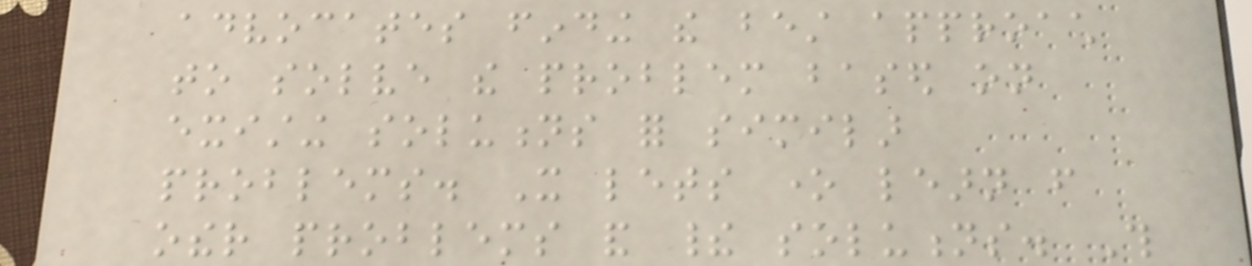advocates finding the best approach
to solve the problem based on
existing solutions for similar
problems. It lets one learn from
other problems and their solutions. This
